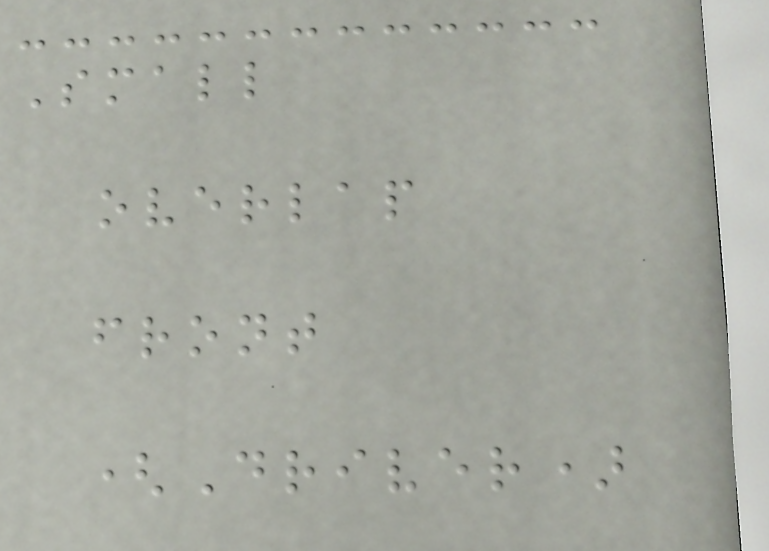Small
overlap
front
(Driver)
